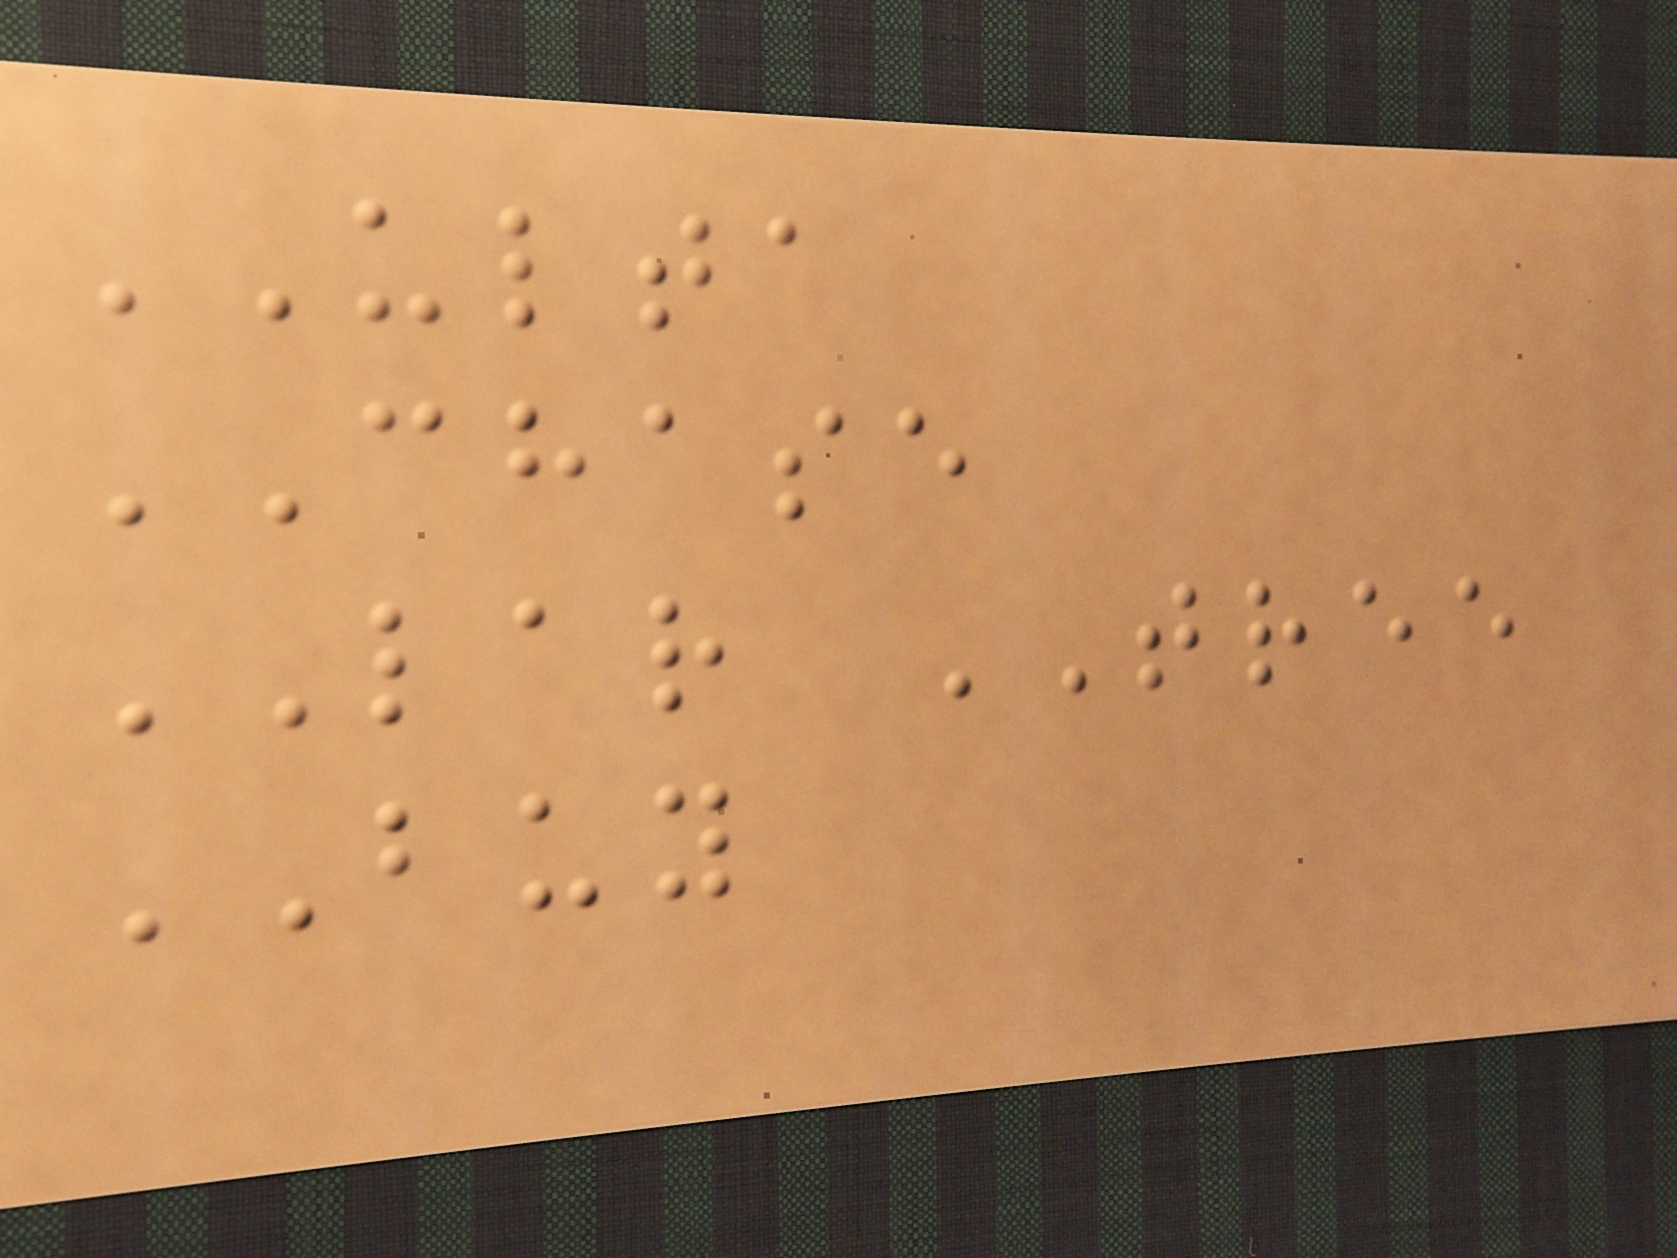ULTA
CHASE
LAR TREE
BUY
